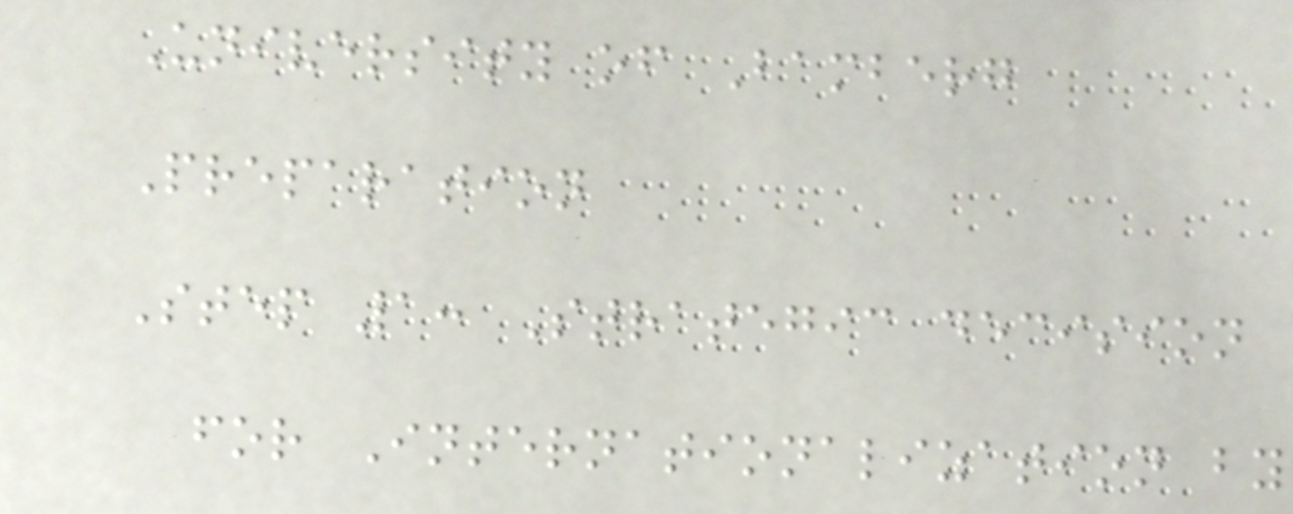University of Bamberg
Preparation
Step 1: Strategic decision
for Internationalization by
